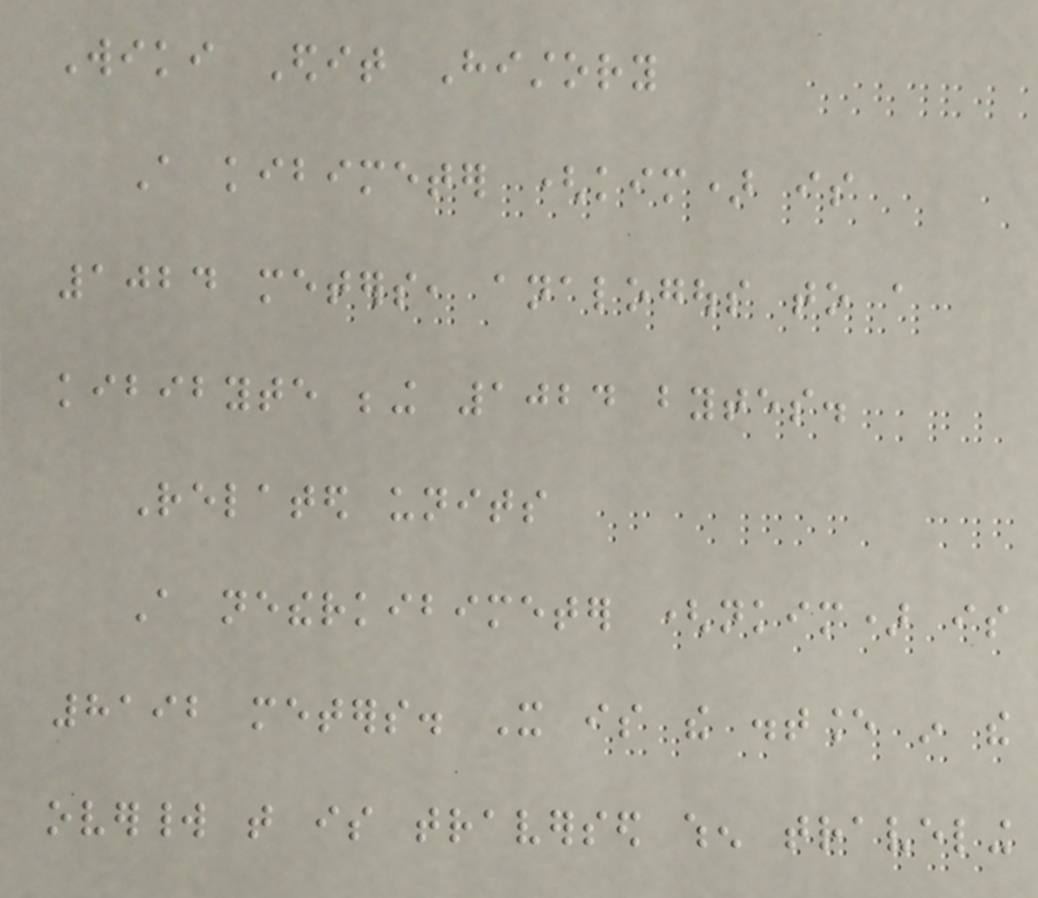Wiki Edit History
A kibimeter (kim) is
1024 meters, analogous to a
kibibyte being 1024 bytes.
Related units
A netherkibimeter (nkim) is
8192 meters. It is the distance in the
overworld that is traversed when traveling
